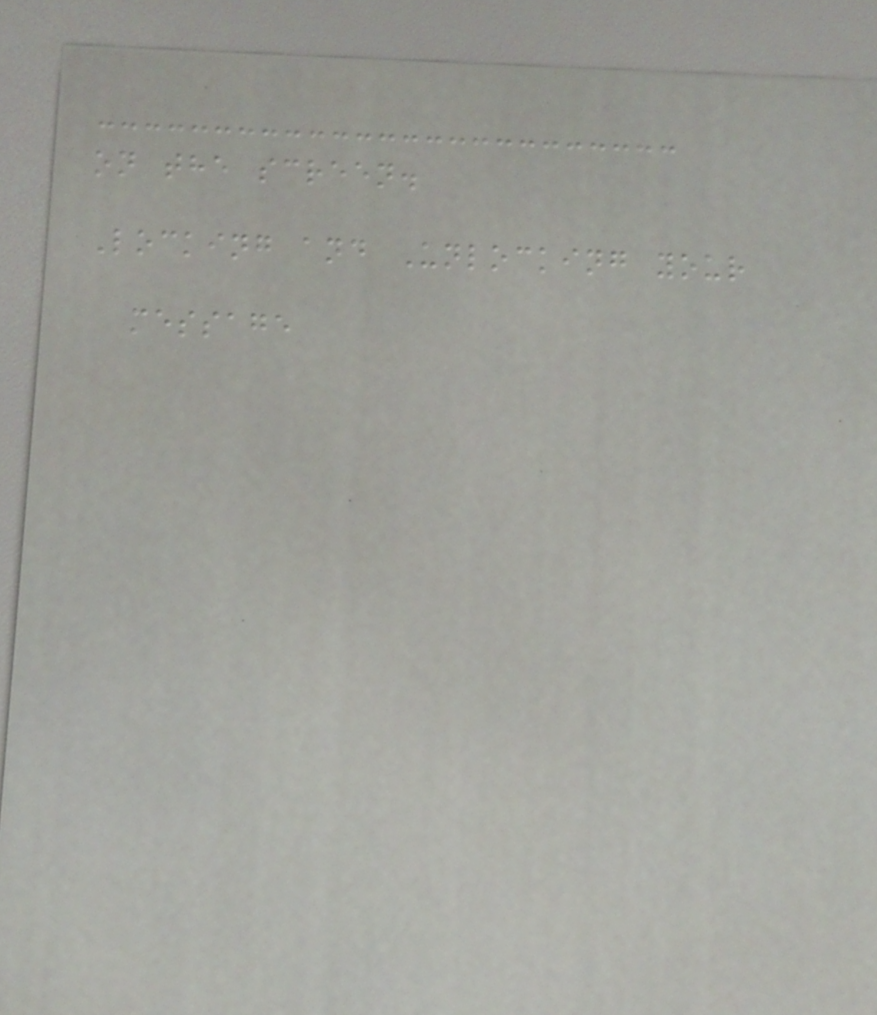on the screen.
Locking and Unlocking your
message
